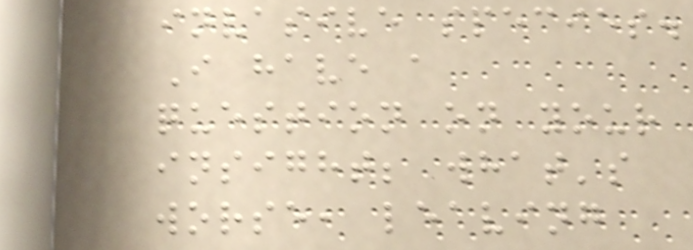invasive species.
I have a
question on your
insight; what's
worse, leaving
